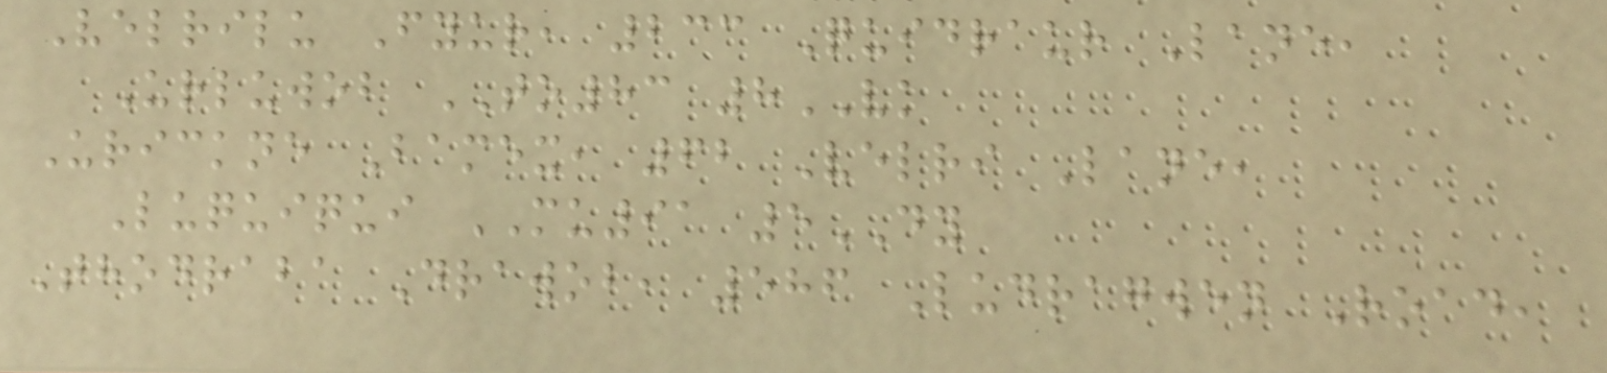Velrilu Fyur, 233 Quidraur Lane,
Urluwob TO83 8VK
Urickne Bamex, 62 Velri Lane,
Luquiqui MU91 5DY
Thodraba Drawob, 586 Ludragwen Road,
